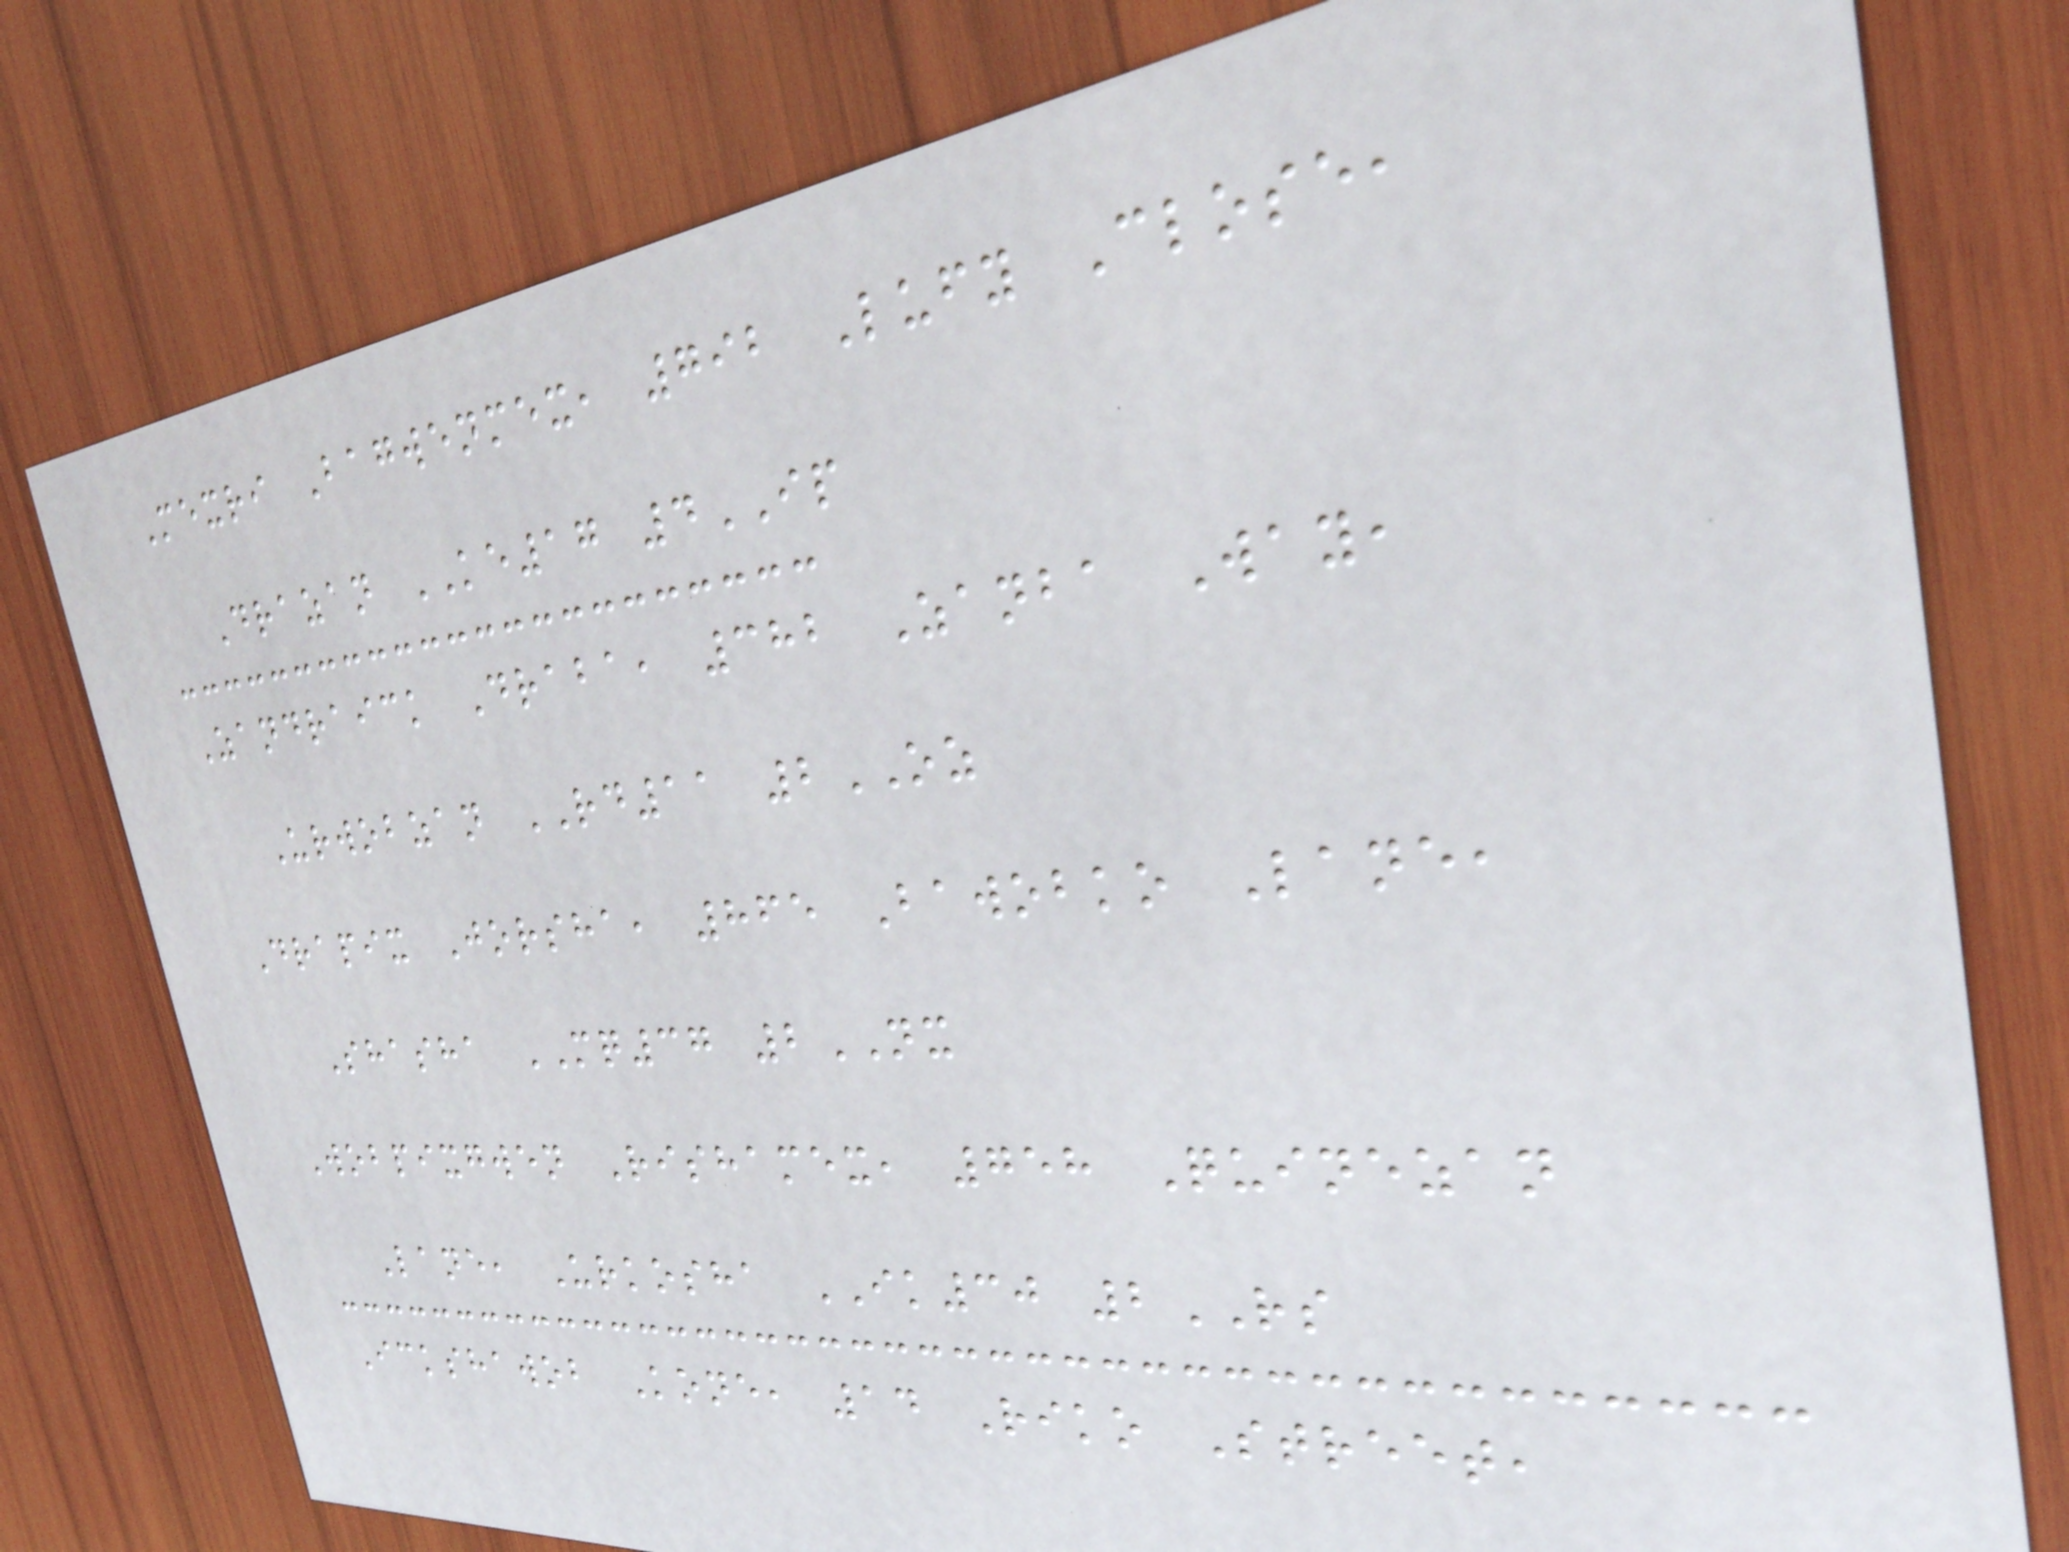Mexri Bagwenmex, 792 Lufy Close,
Drazan KE17 4IP
Zandraick Draba, 382 Zanba Way,
Urwobzan RD11 2OZ
Drapix Jorsha, 865 Bawobko Lane,
Shasha MQ37 2NX
Wobpixgwen Rishamex, 758 Quinezan
Lane, Urkosha IK30 2RS
Ickshawob Kone, 14 Riko Street,
